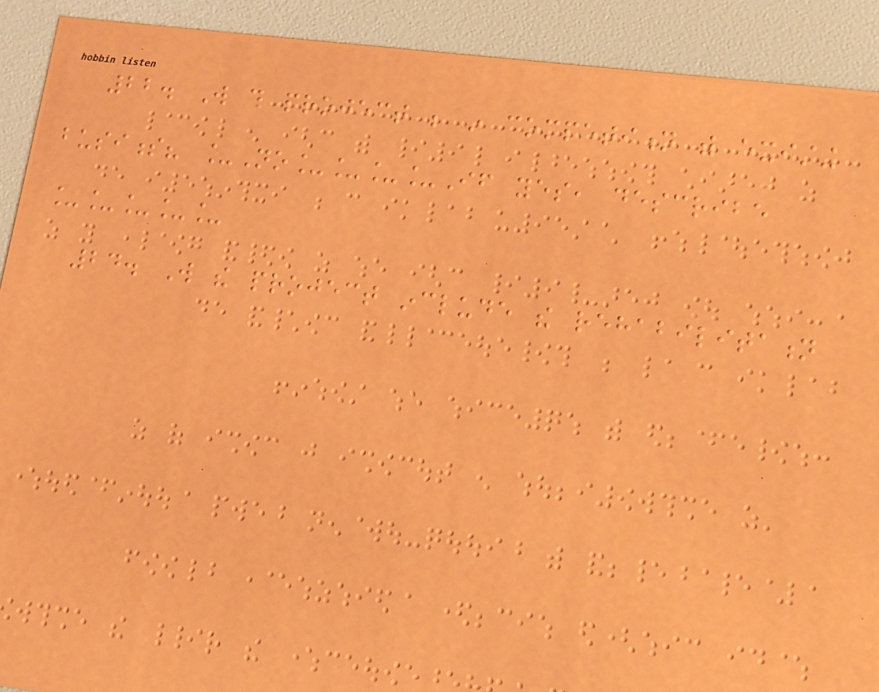22. Will this project be in competition with existing
business? _No____If yes, describe
_____
24. Will the project include the rehabilitation
